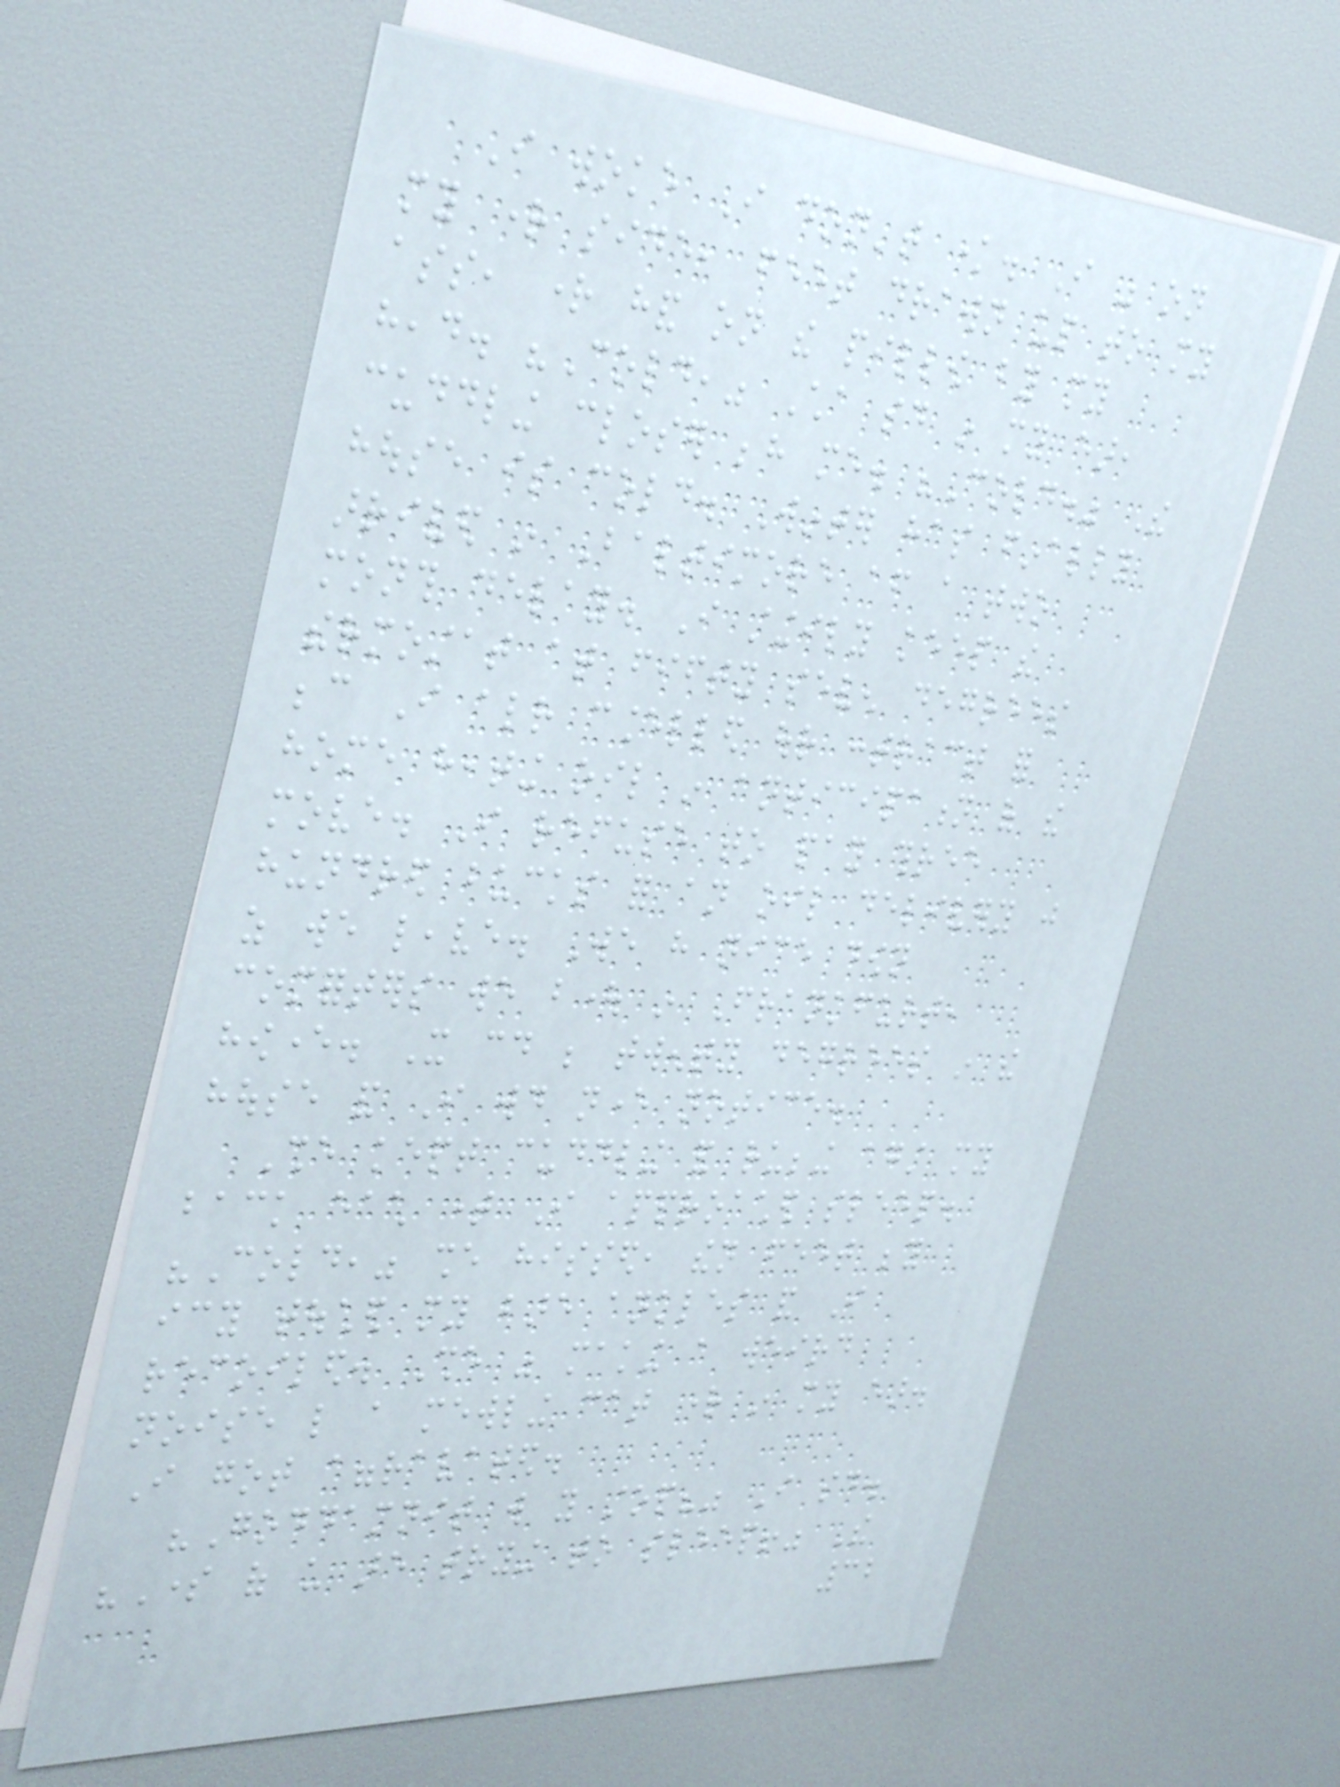I woke I don't know. I was on
my right side, feet drawn up to my
ass, right hand on the pillow by my
head. "Cold," Cha said in my ear,
cuddling closer behind me. "Cold." The
house is cold. Winter has finally
arrived in Baltimore after a two
month delay. I stingily keep the
thermostat at fifty seven degrees
because I already cancelled our contract for
home heating oil in anticipation of the
move. I refuse to pay three
hundred bucks for an oil delivery just
as we leave. We have nice down
comforters we bought in Frankfurt,
however. It could be twenty degrees in the
house and I would never notice.
She kept cuddling and rubbing against my
back each time I approached sleep.
"Cold," she hissed, then feet beyond
icy touched my bare ankles and I
recoiled. She was making a weird
noise like a mewling cat right in my ear.
I got aggravated.
"Goddamnit will you stop?" I said.
"Some of us are trying to sleep!" The
32
